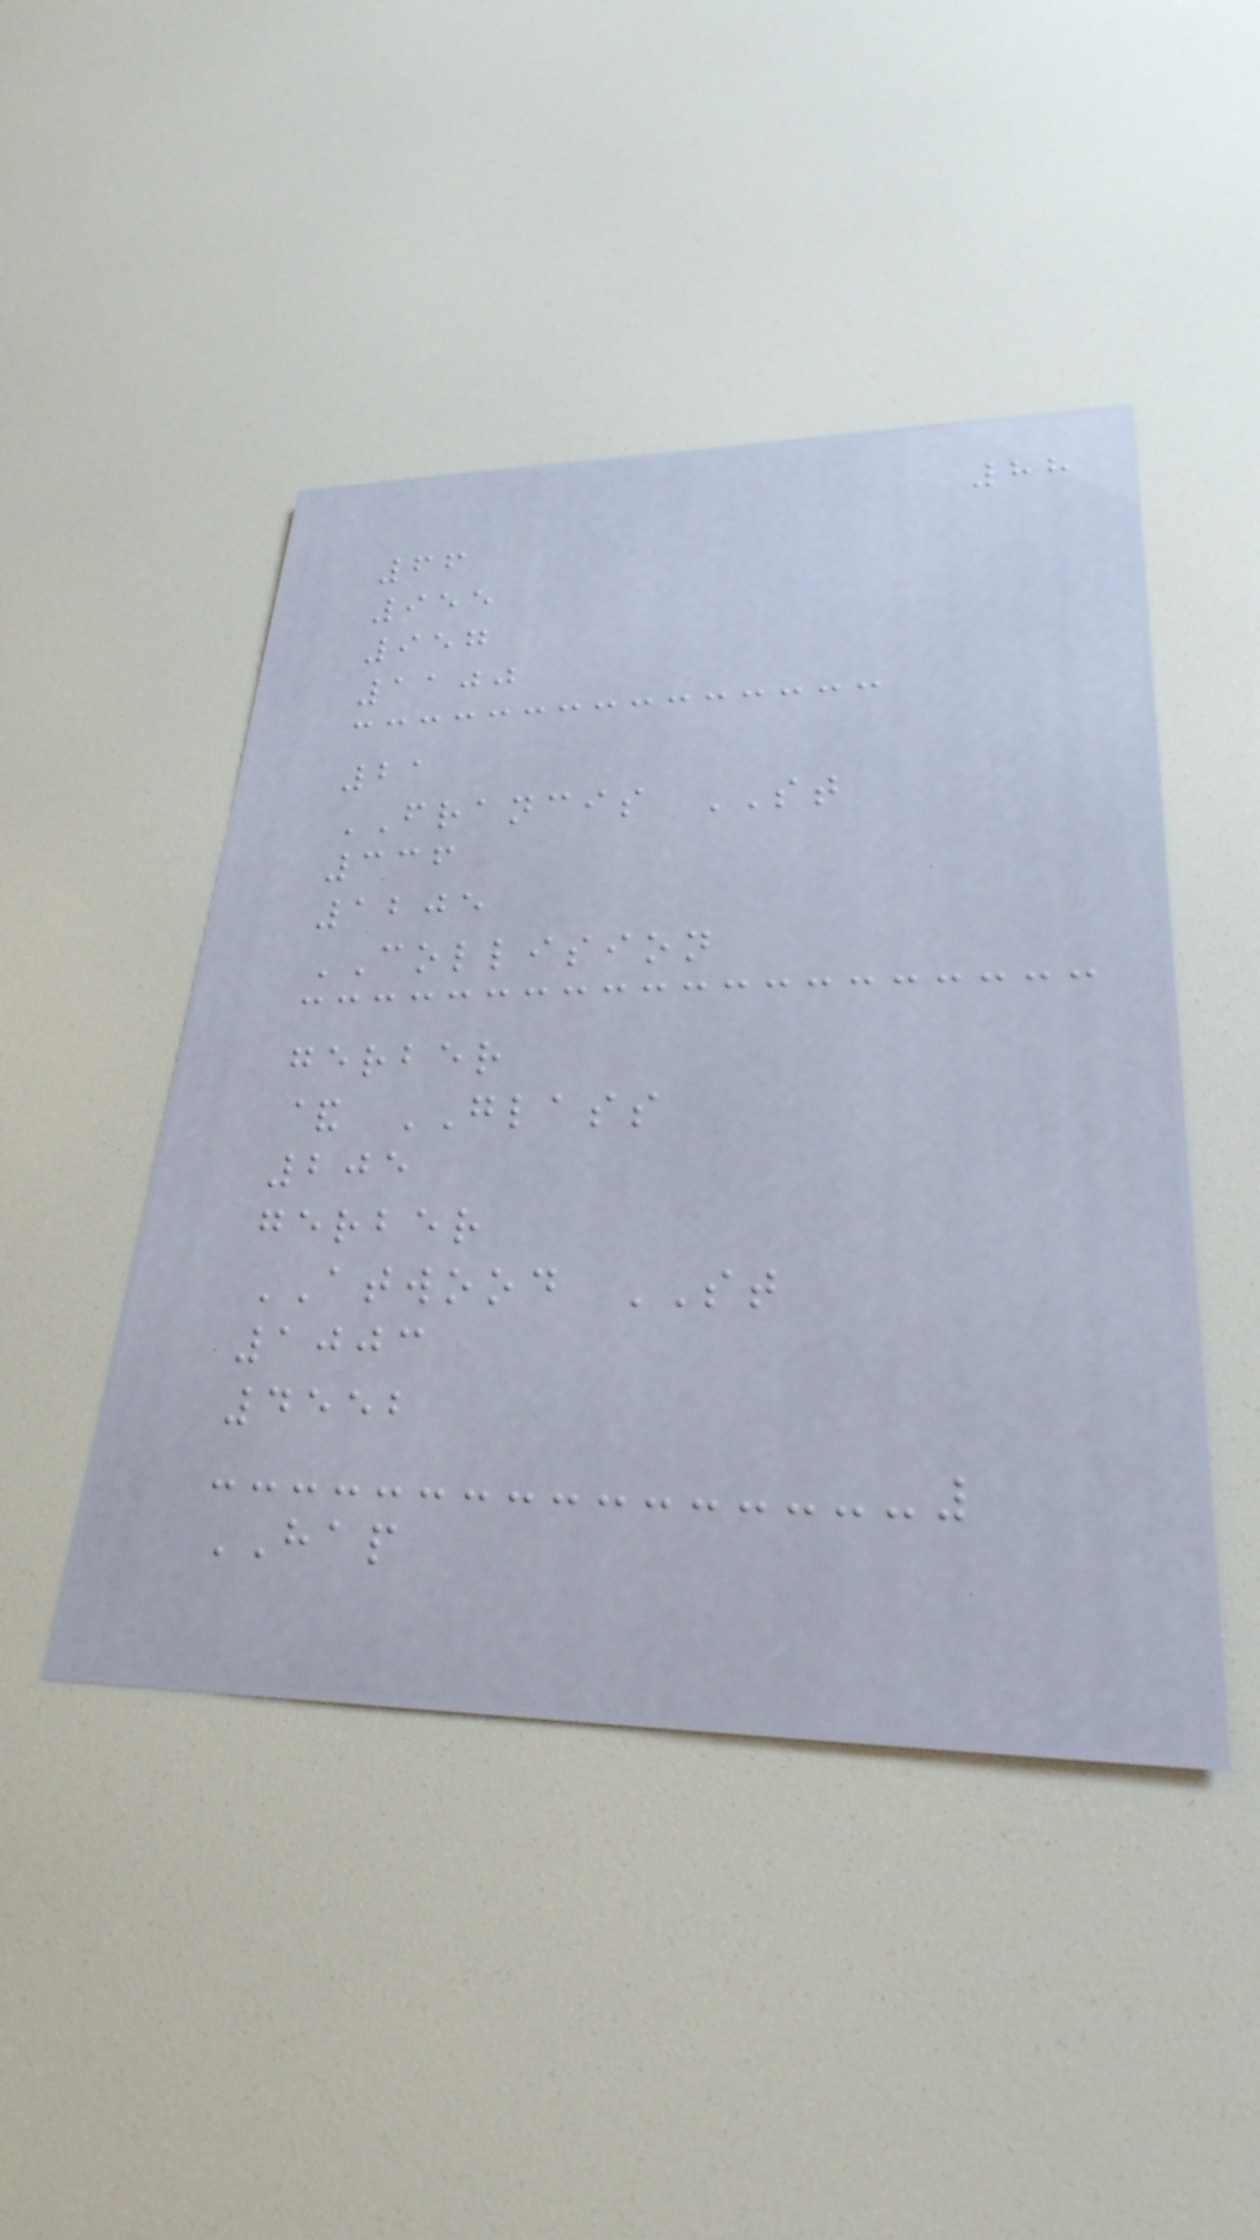88
66
955
957
1100
21
FRANCIS ST
336
1205
COLLISION
gerber
& GLASS
205
gerber
ATWOOD ST
1003
4552
HAP
